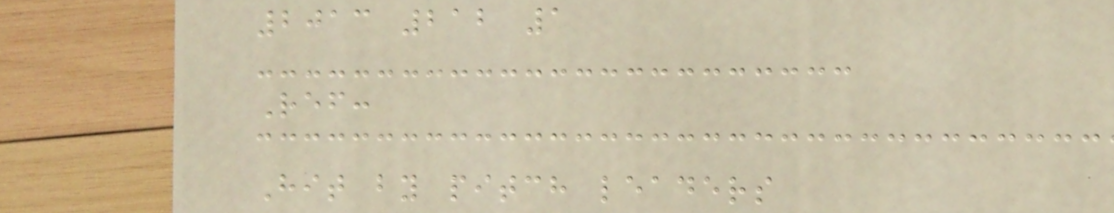2013 212 1
Ref:
Hit by pitch leaders
